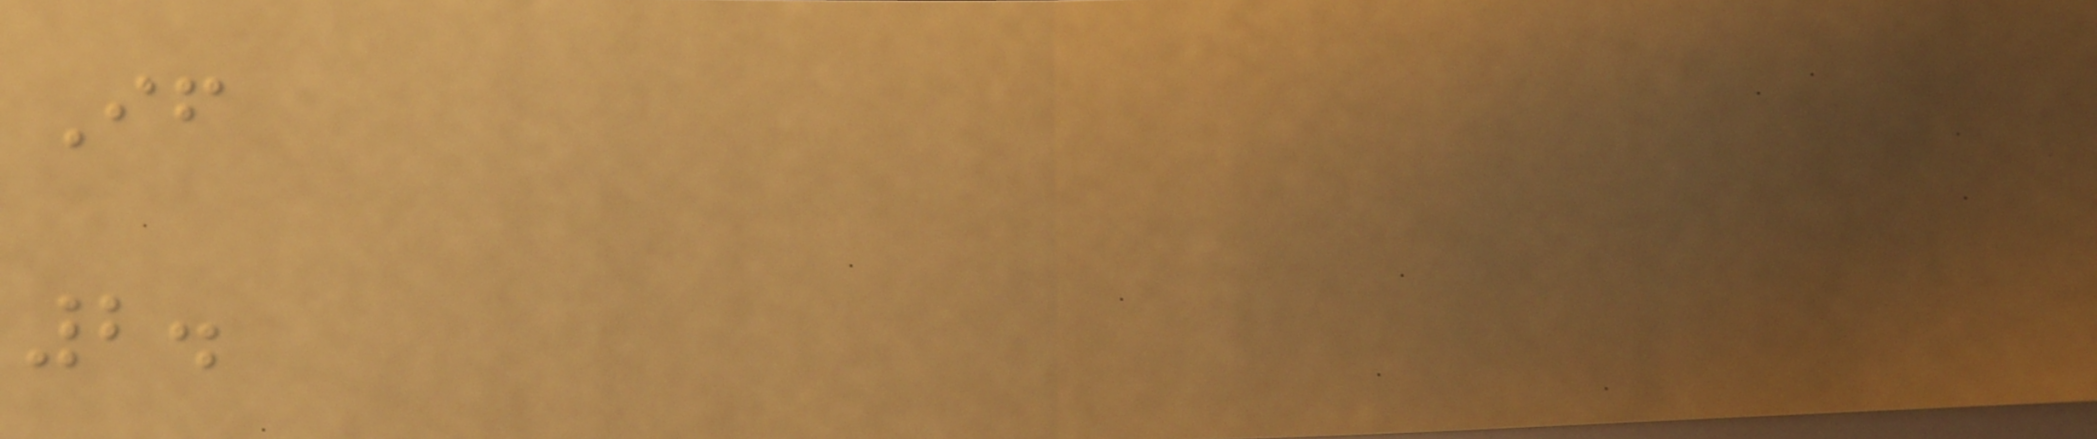If
2.
